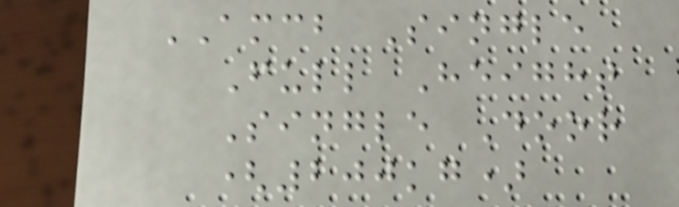AMCB Single
Full Height
Single Door
(200kg)
